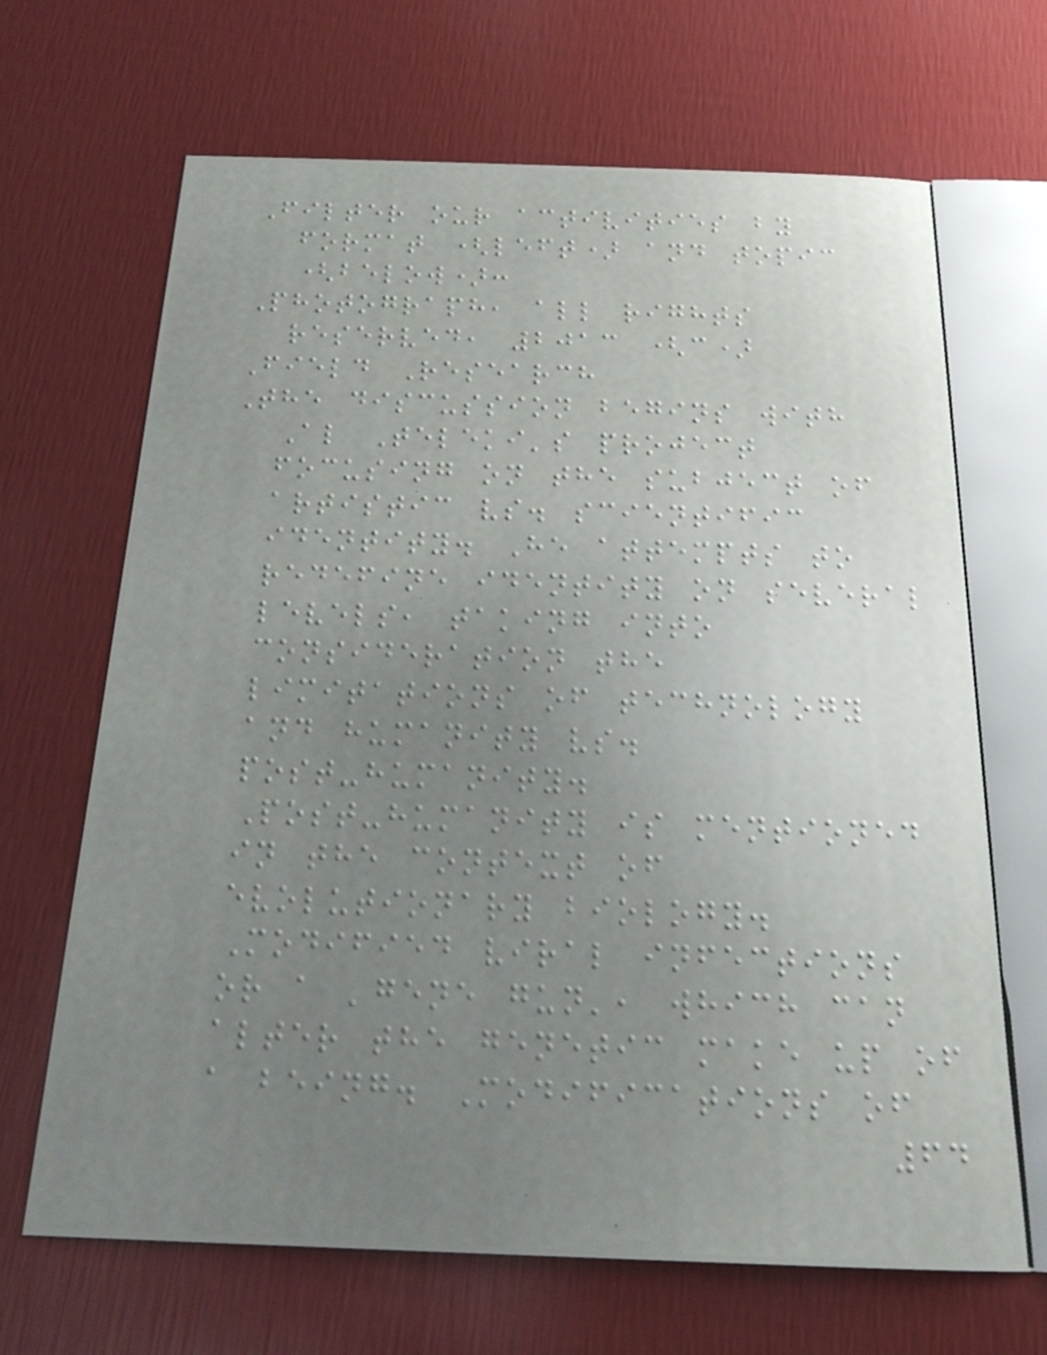Filter our activities by
format (left) and topic
(below):
Photograph, all rights
reserved, 2013 (c)
Field Research
The discussion begins with
Al Teleki's project
focusing on the subject of
artistic vs. scientific
identity. He attempts to
redefine identity on several
levels, taking into
consideration the
limitations of technology
and humanity vs.
post-humanity.
Post-humanity is mentioned
in the context of
evolutionary biology.
Modified viral infections
or a 'gene gun', which can
alter the genetic make up of
a being. Modifications of
64
